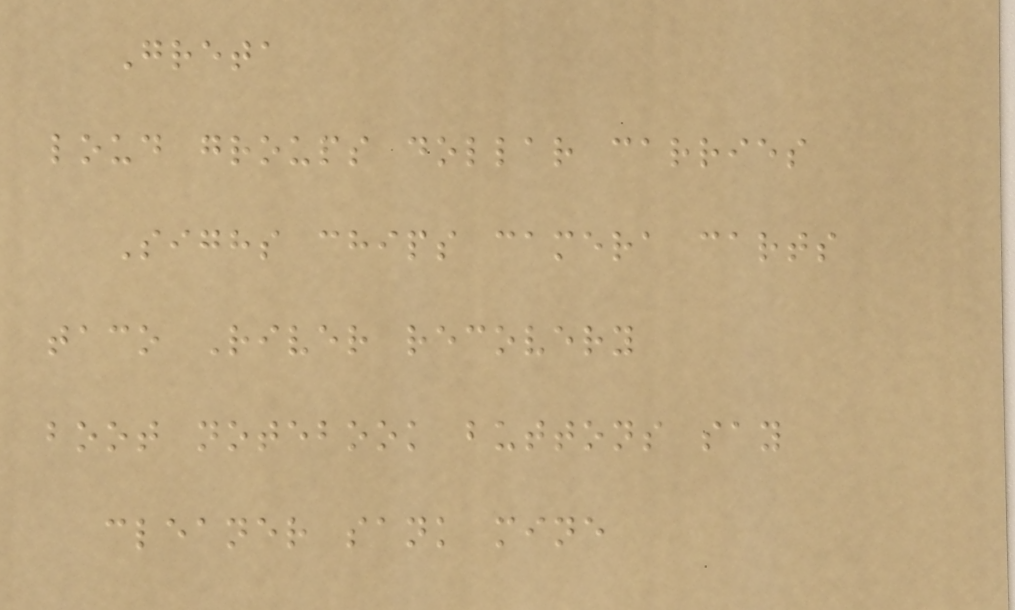Greta
loud groups dollar carries
Sighs chips camera carts
taco River recovery
boot notebook buttons say
cleaner sank mine
